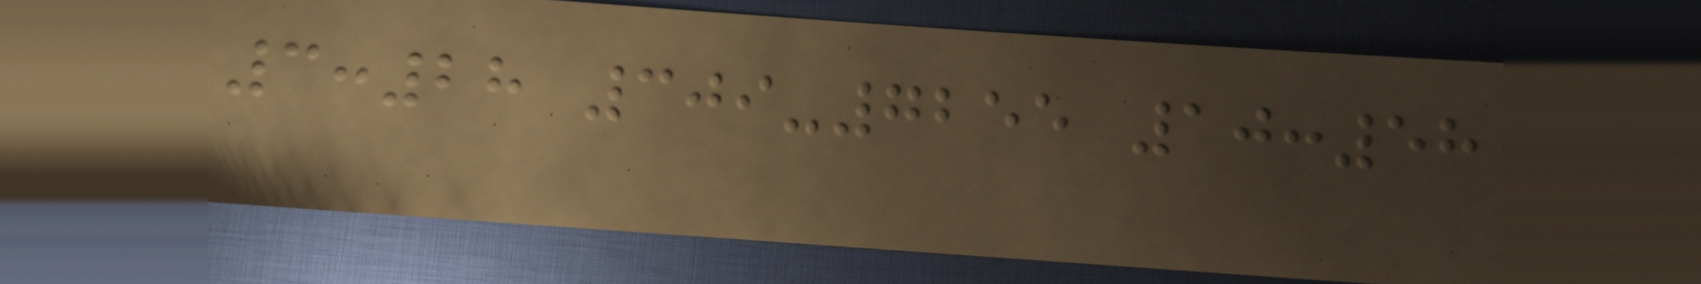3:28 309-7255 10:58
